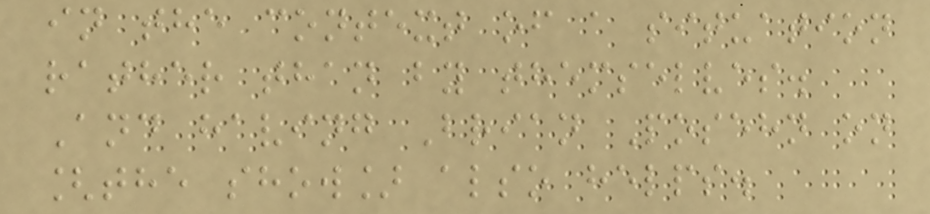in the context of a situation
rather than by themselves.
And having Brian Posehn on
[the show] also helps.
